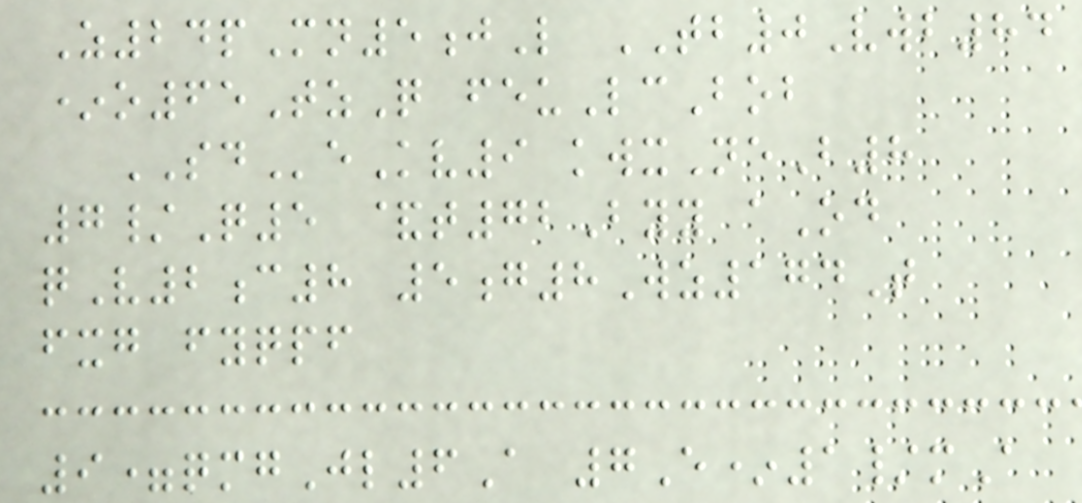Z24pMn5jL TB0Vwb84
*o65TzQ feuLcBob
SDeKv9 kwxNeB8
7/Q5 &t72Byy aOd
qV2c8 5g8Wz174T
fxg fyqpf
9=qmgJl6A 7E*1/mA
